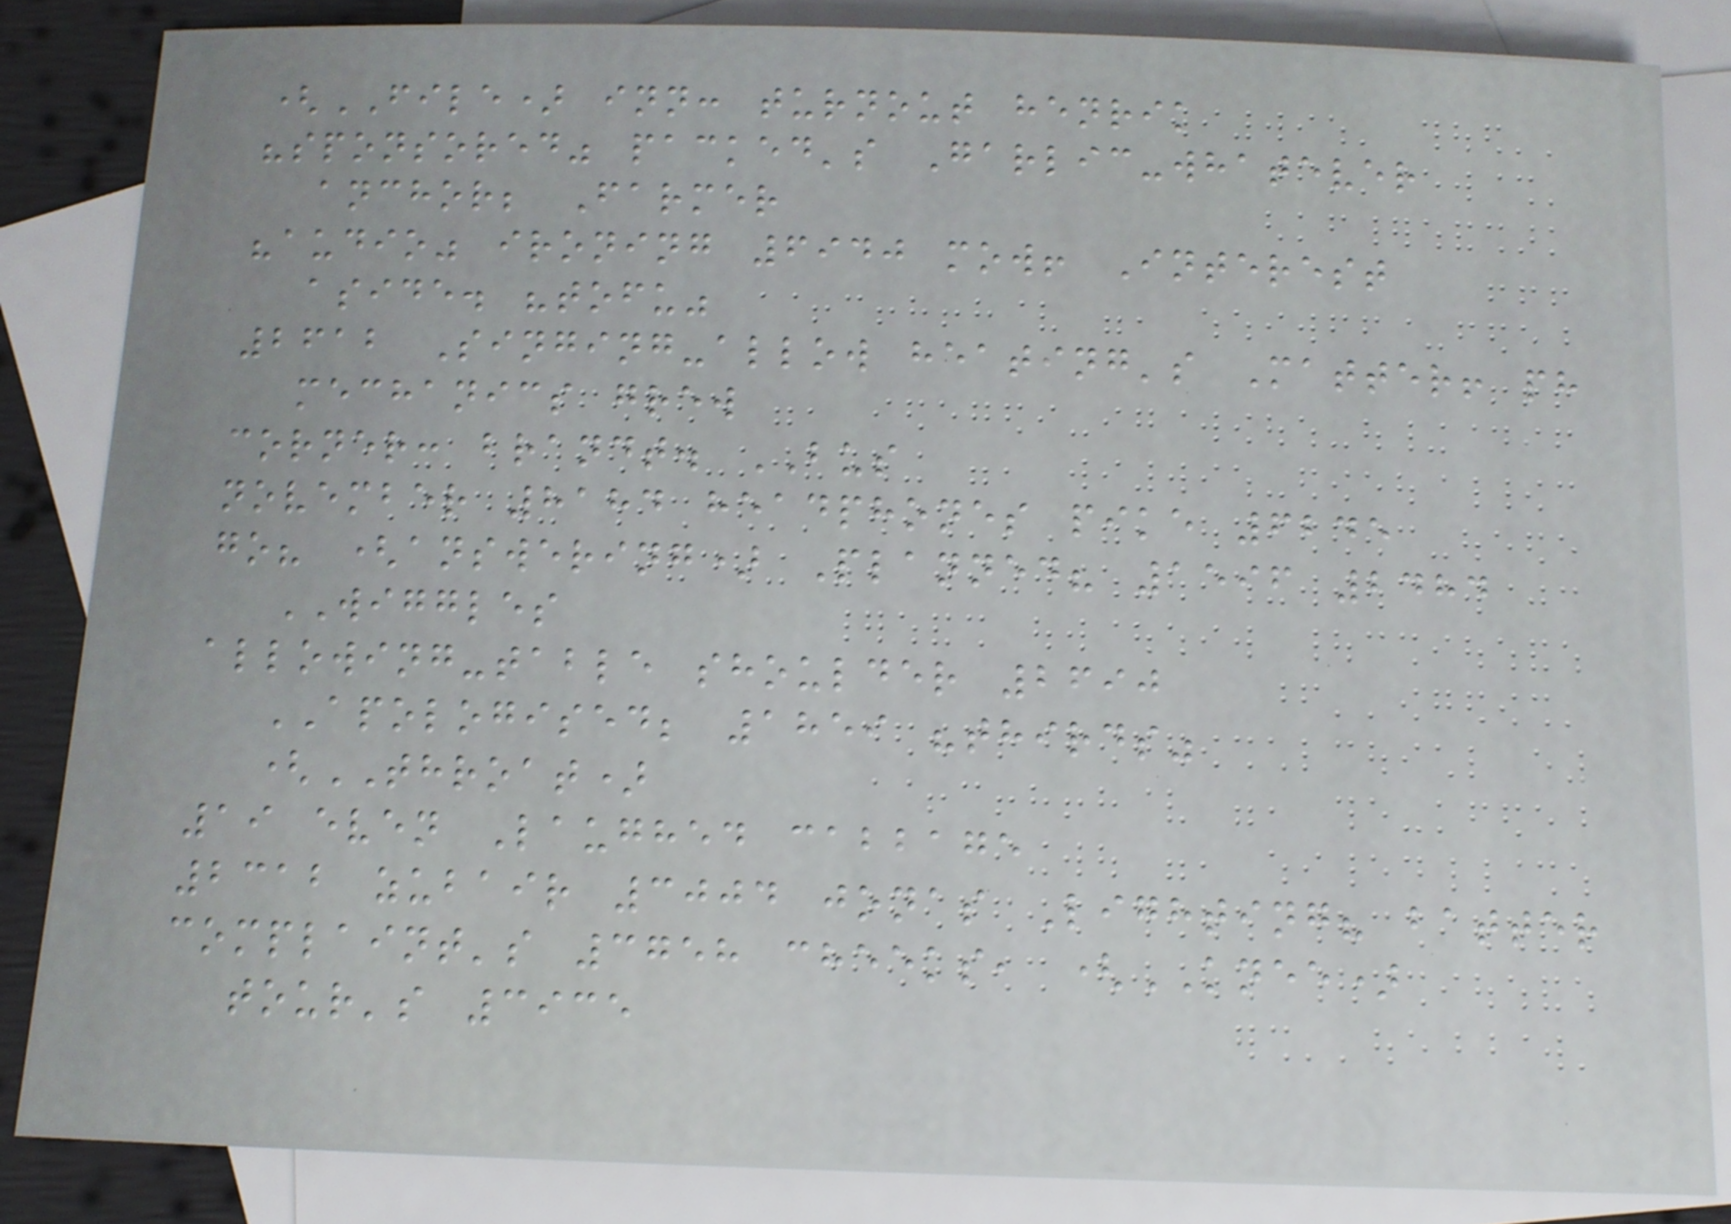(FILE) inn: turnout henrik
"sponsored" packed's Garlic-whatever
anchor; Farmer
"audio" ironing 6940 mow! Interest
aside. "tofu"
2612 Singing-allow heating's Matter! ph
mechanics grew
corner: brandt. BUS
november 8184 headphones pike 6245
go? (answering) Planned? 1596 2484
WIGGLES
allowing-table shoulder 2690
APOLOGISED; 1859 "thirds"
(THROAT)
19 even Laughed cabbage
2312 zubair 3004 jonas Lighting? batter
complaint's 3758 cheeks, (KNEE)
tour's 3935
